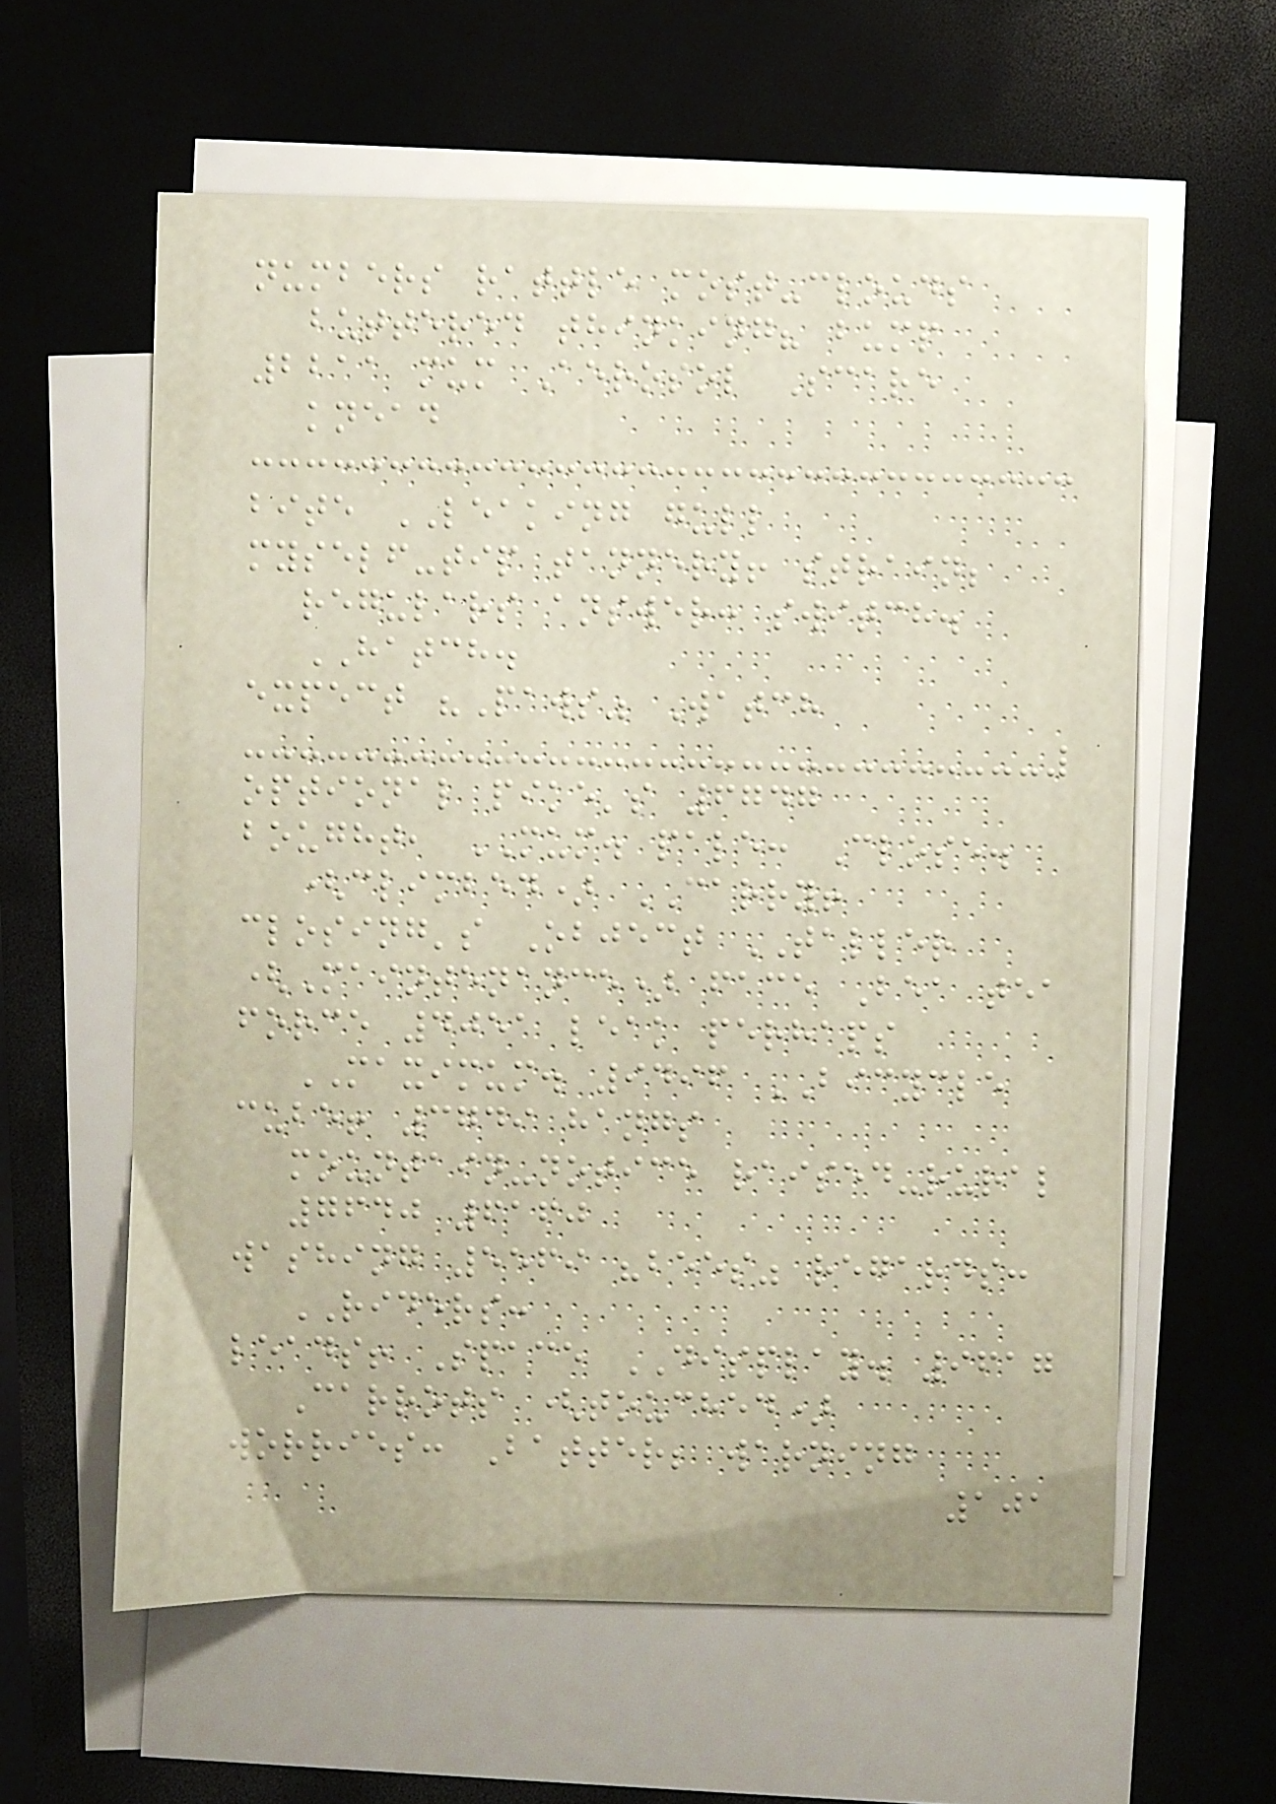numbers rattle most-clouds
buttered thinking? bump
2211 mum Aerosol Scare
knead
bite LEAKING gull
myself-tip tannery! strain;
regulars answer: switch.
HATCH.
expect "Paws" Watch
optional pike's 6747
bought, MUM. pale: Close.
(climbed) CARRY!
closing's Object TALLER
(Maintenance) face Bea tea
force 4051 leak perhaps
MAXIMUM. 9496 BICYCLE
cube! 3749 hangs
mountain-notice raised-rural
7640 6160
washing 5569 "bees" regards:
RIDERS:
leads! Space DISPLAY. 9617
Carrots (touched)
worries: Batter; warning
101
